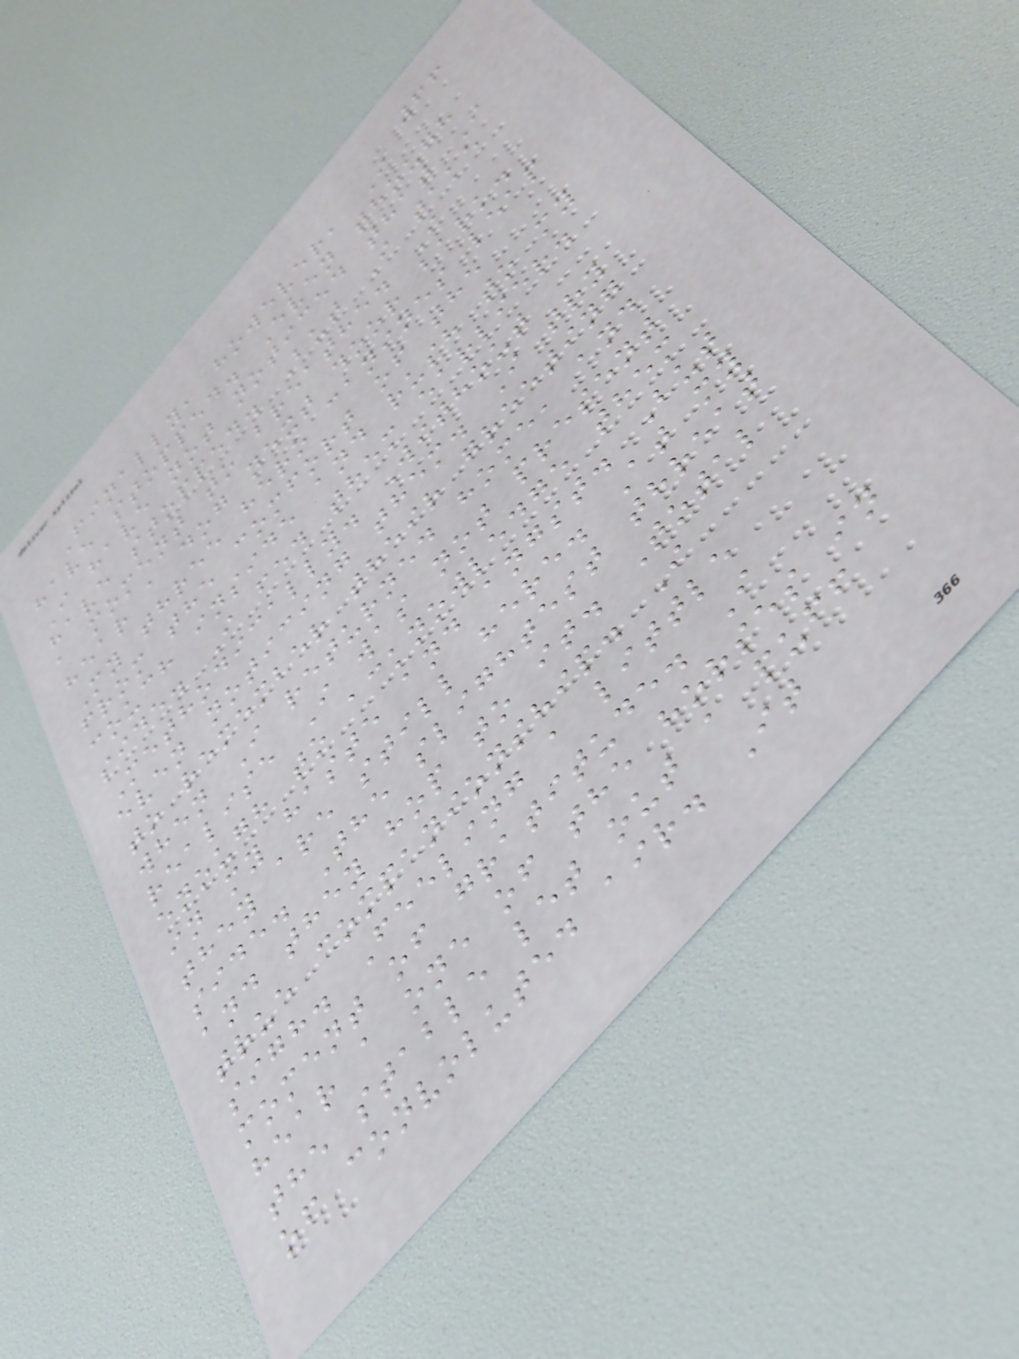66
Finally, however, I
have stopped. Even though
I have not noticed that I
have stopped. But I take
a moment to breathe. I
hear a dog next door bark.
My three hero canines leap
from the comfort of the
couch inside and rush to my
side. I fed them earlier.
Methodically. Without
even noticing them. I try
to remember their greeting
when I returned home, and
realise I was not present
enough to acknowledge them
in my haste and angst. But
they are still here. At my
side. The slightest threat
and they hop to it. Total
true companionship. I
sigh. Feeling a little
moment of gratitude. I
hear a one of the horses in
the stable let out a puff
of convoluted air. It
